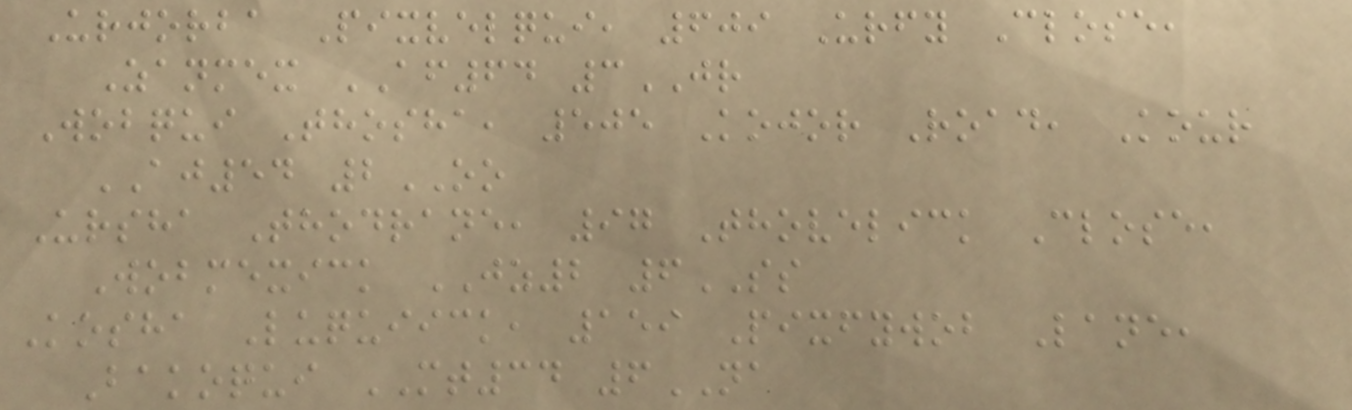Urjorba Pixvelqui, 609 Urfy Close,
Zanmex AF64 3JR
Wobqui Thosha, 505 Kojor Road, Kour
AJ54 2OO
Ursha Thodrane, 97 Thovelick Close,
Wobmexick JZ2 6SS
Kosha Luquiick, 159 Pixfywob Lane,
Bakoqui MT34 6NA
